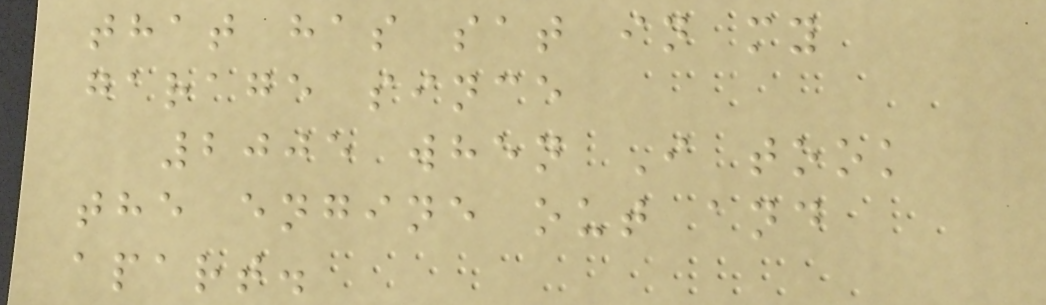that has sat in my
garage since
2005 when I took
the engine out and
apart.
